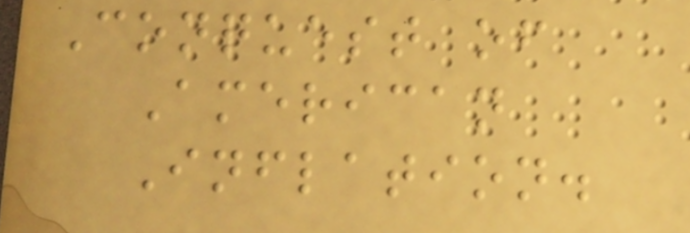Conquest of
American
Inflation.
